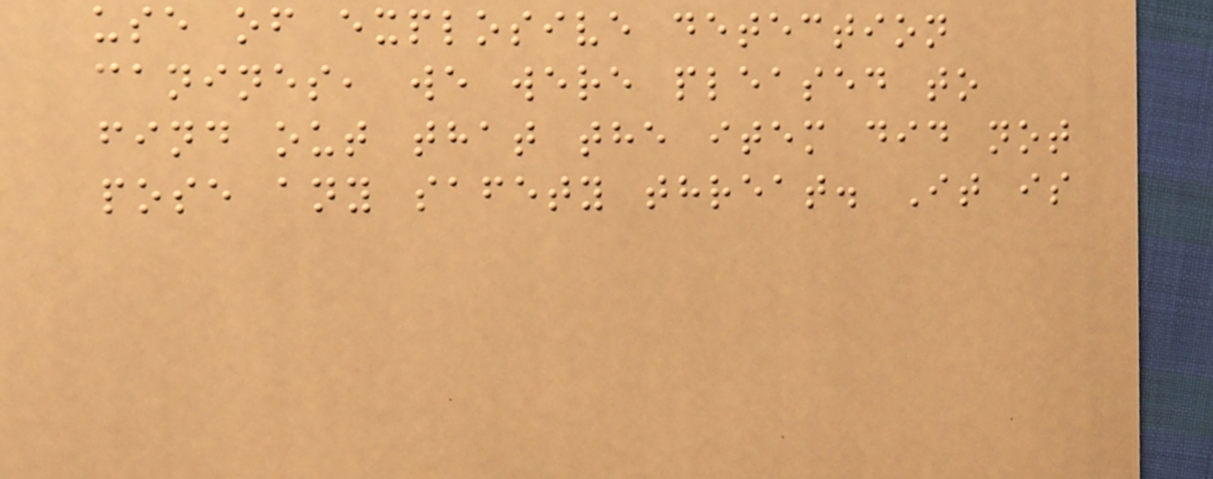use of explosive detection
canines, we were pleased to
find out that the item did not
pose any safety threat. It is
